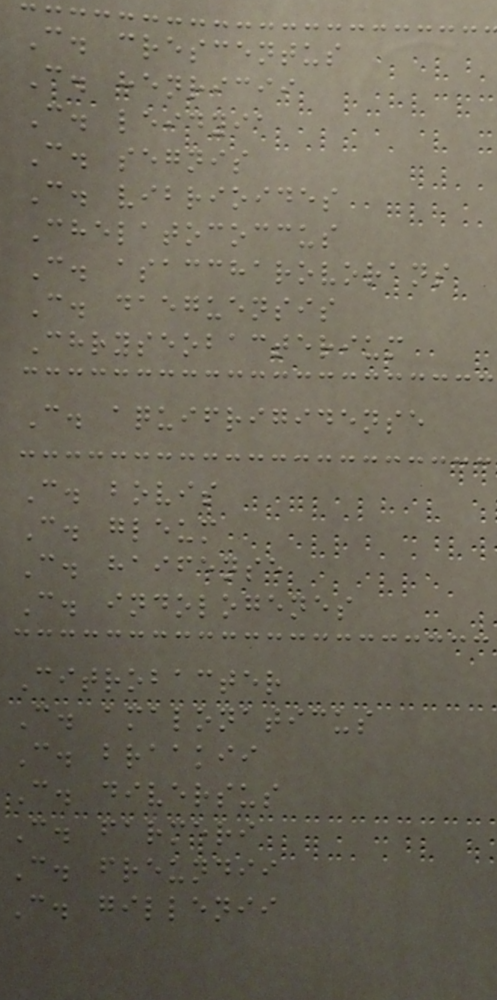C. crescentus
C. henricii
C. leidyia
C. segnis
C. vibrioides
Chelatococcus
C. asaccharovorans
C. daeguensis
Chryseobacterium
C. aquifrigidense
C. bovis
C. gleum
C. haifense
C. indologenes
Citrobacter
C. amalonaticus
C. braakii
C. diversus
C. farmeri
C. freundii
C. gillenii
